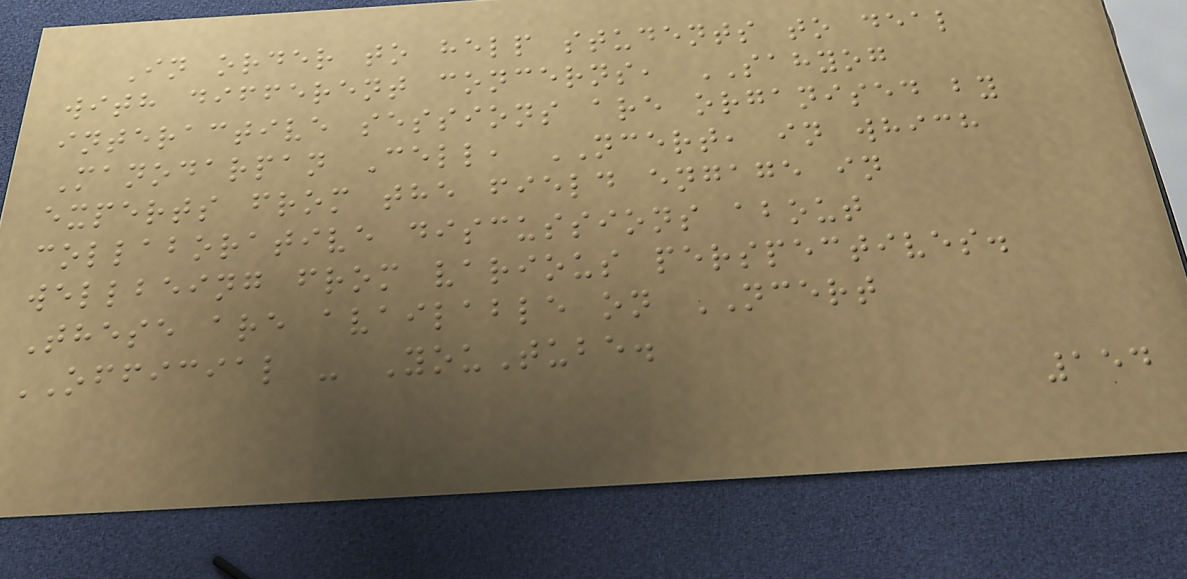In order to help students to deal
with different concerns, SAHYOG
interactive sessions are organised by
Manodarpan Cell, NCERT, in which
experts from the field engage in
collaborative discussions about
wellbeing from various perspectives.
These are available on NCERT
OFFICIAL - YouTube.
154
